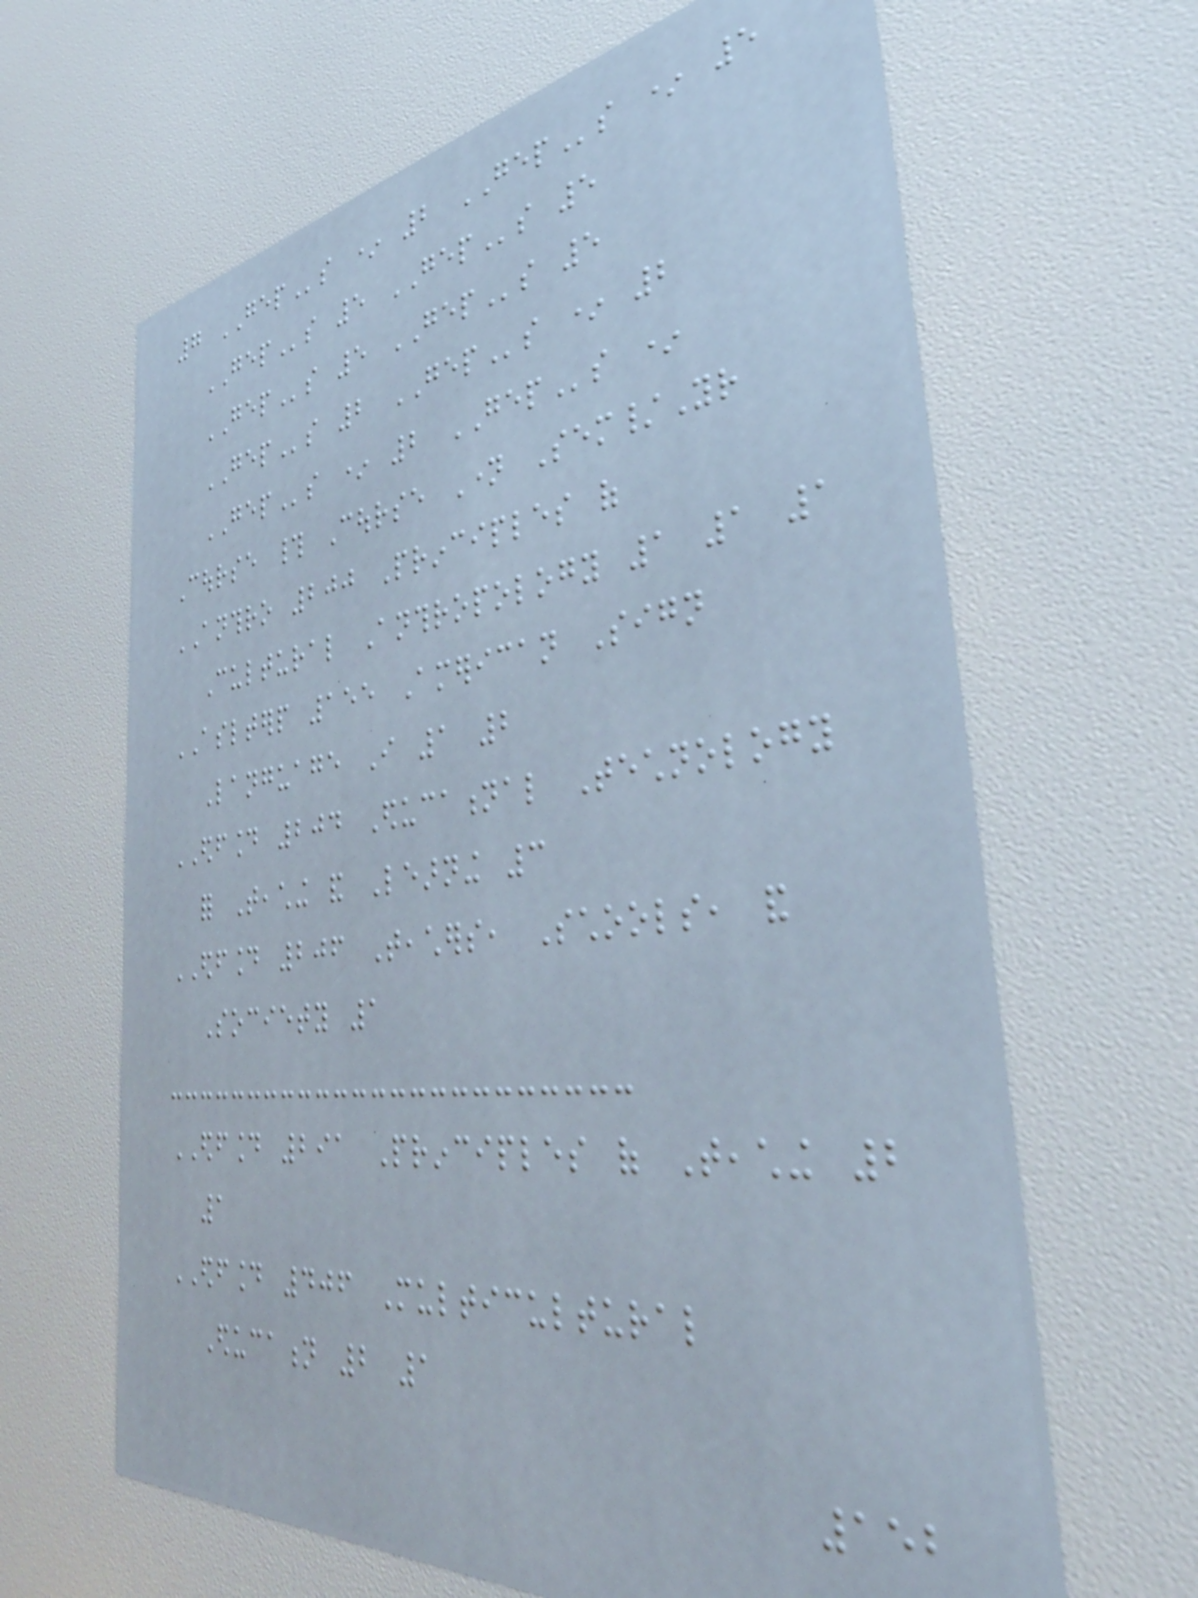7 GEPs * 2 GEPs * 5
GEPs 5 GEPs 5
GEPs 5 GEPs 5
GEPs 2 GEPs * 2
GEPs * 2 GEPs *
Course # Course Name Sem/Yr
ANTHRO 200 Principles of
Cultural Anthropology 1 1 1
ASLTERP 155 American Sign
Language I 1 2
EDFOUND 204 Educational Technology
for Teaching and Learning 3
EDFOUND 206 Teachers, Schools, and
Society 1
EDFOUND 291 Principles of Teaching 2
1
EDFOUND 406 Multicultural
Education 2 1
152
